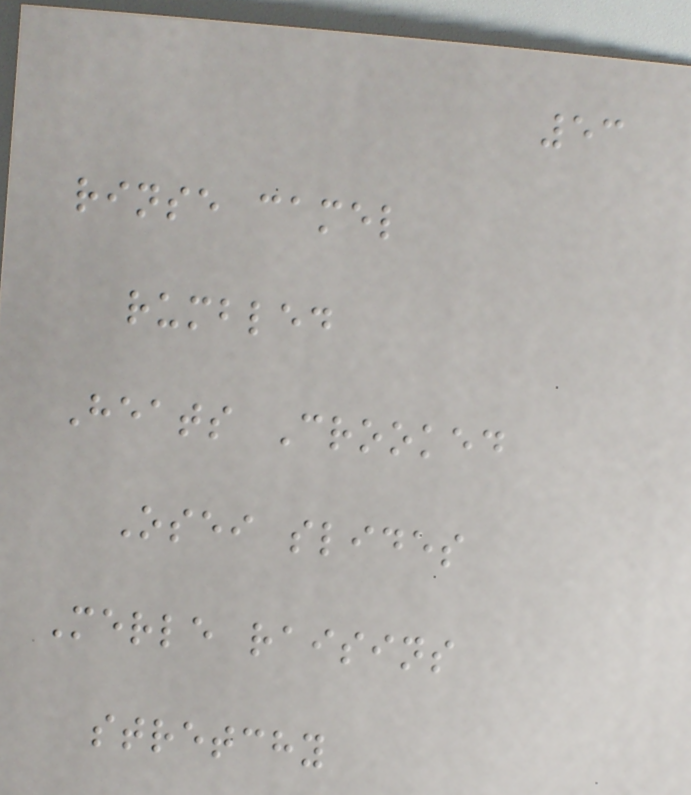53
rinse camel
rumbled
Heats Crooked
Osei slides
Merle raisins
stretchy
